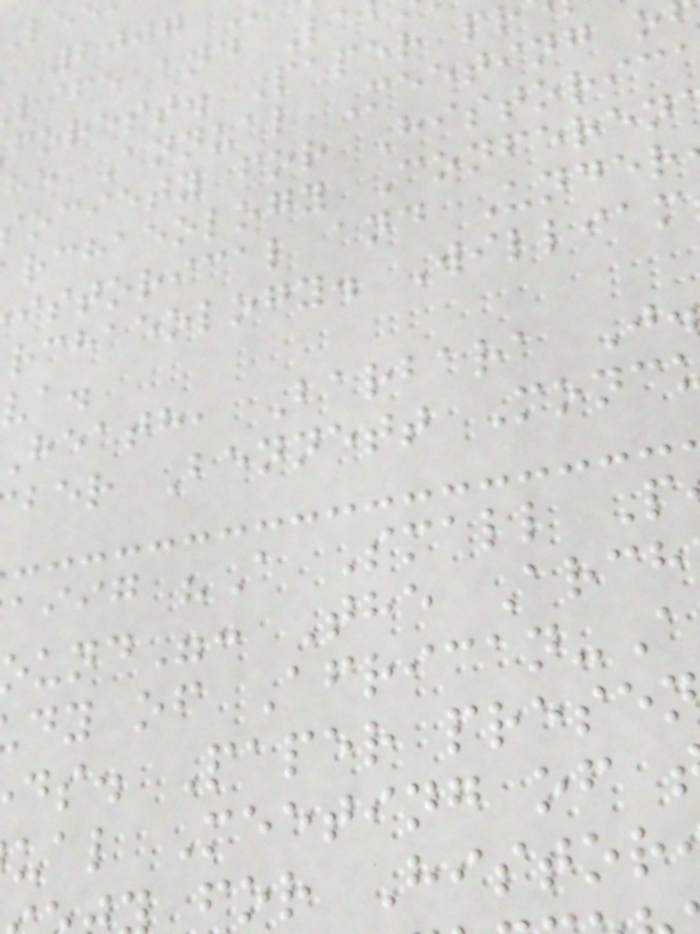life and La
forest. Paper p
he Annual Meeting o
ociety for Historic
rchaeology Conferen
istorical and Under
rchaeology. William
heath, Barbara J.
ber Bennett Monc
aiig "A Small P
und": The Arch
dy of African-A
ds. Paper presen
ual Meeting of
for Histor
